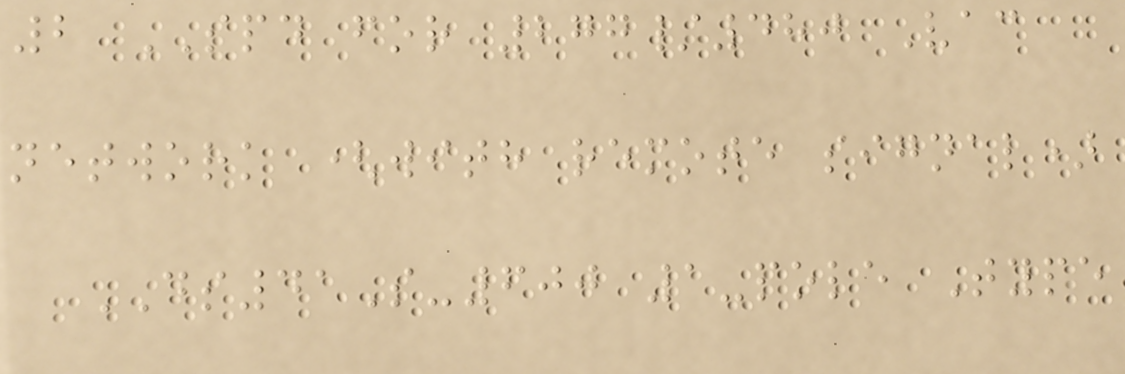2 SPD for 277/480 Vac
network (with remote signal)
DS41S-600 1-pole Type
